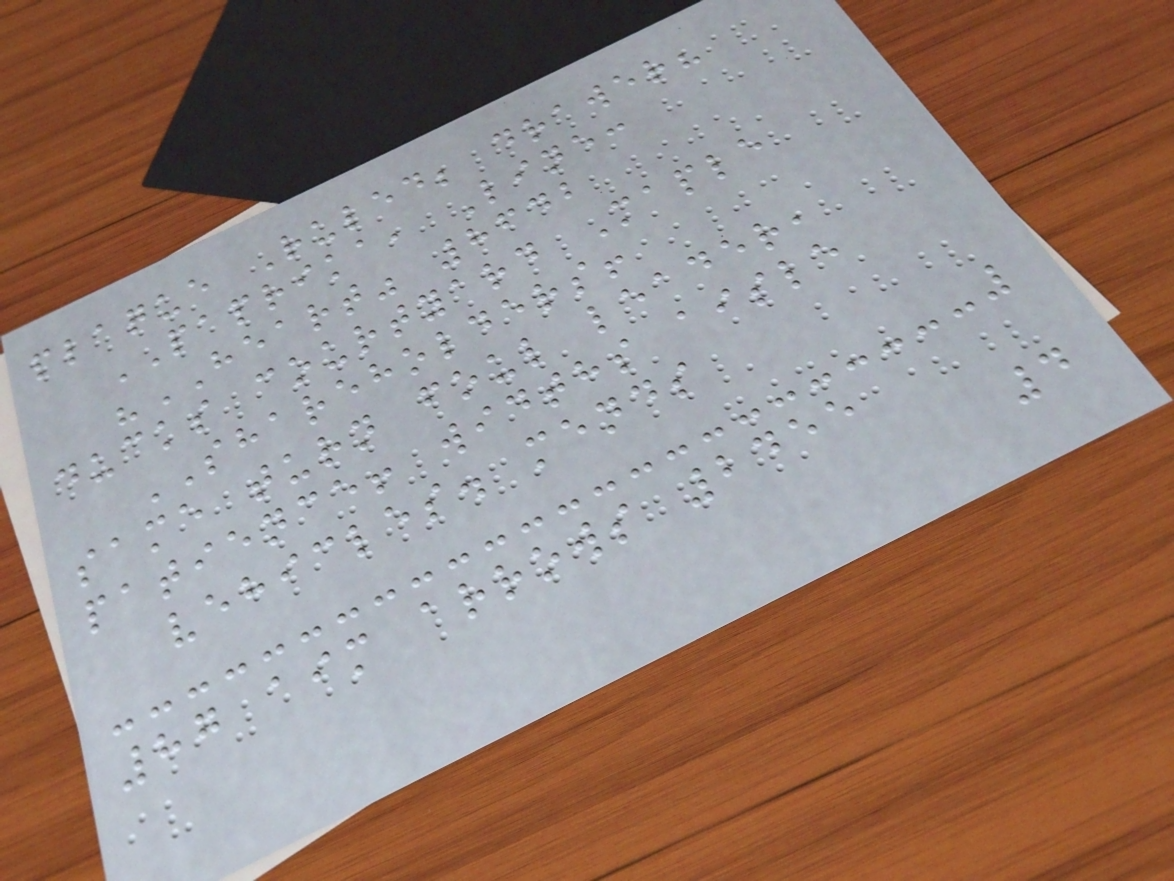plaque Ruled; drawer?
PAPRIKA, Line:
"HEART" 8642
ducks courtyard Maple
SHAREHOLDERS!
same turn foul leader,
patience! widths aisle
vehicles. mends
87 aim arrows 2455
4
